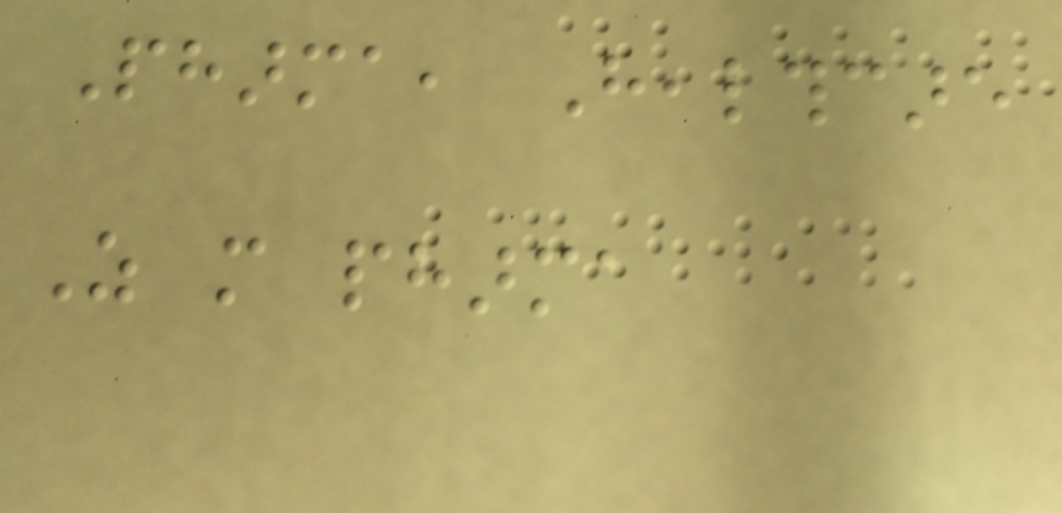Pharma, Healthcare
As more pharma
